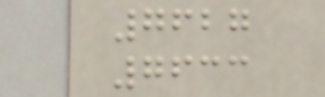7627
7633
